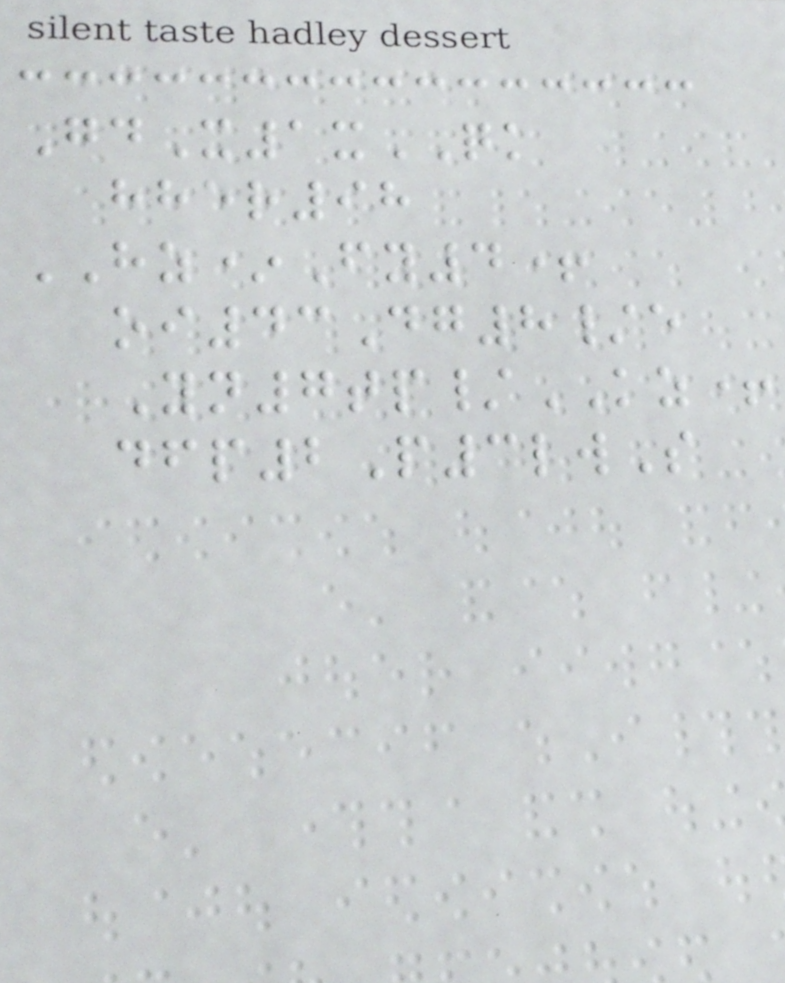GdX1xQK
hher98
HZ*Fy4+
oi43Dg8/e
Yn7tp/KZ+
dfp2P3lwS
